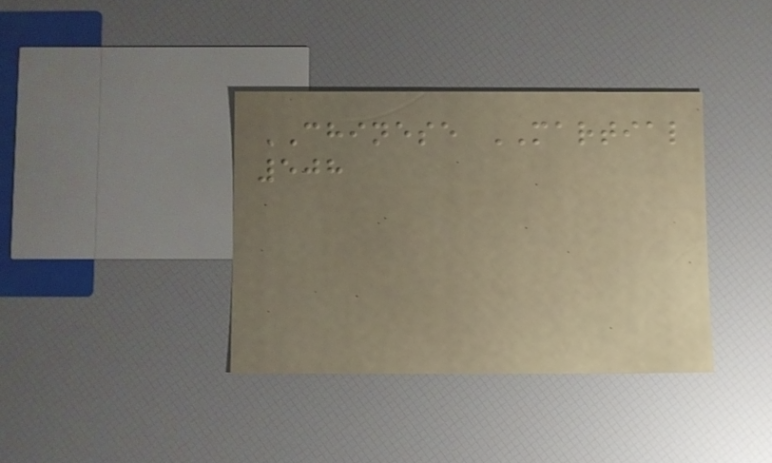CHINESE MARTIAL
508
